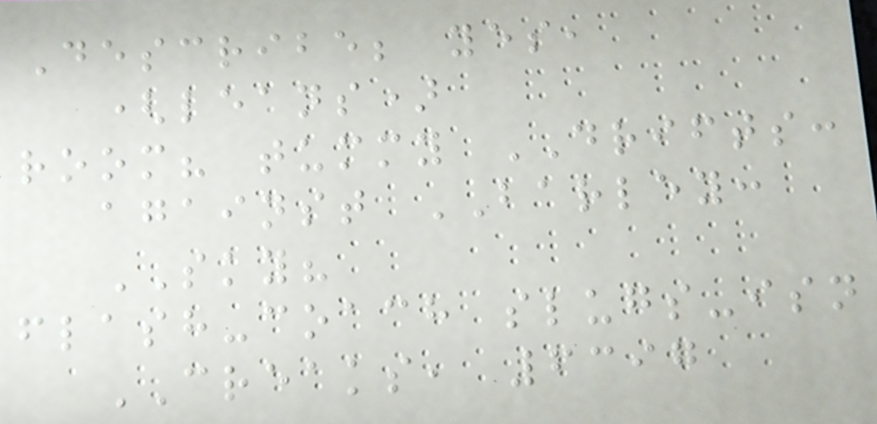Describe; yes,
(leans)
room? tummy DRIFTS:
against BARLEY:
SKY?
flash-coach slugs-isn
CREAKS, 6397
